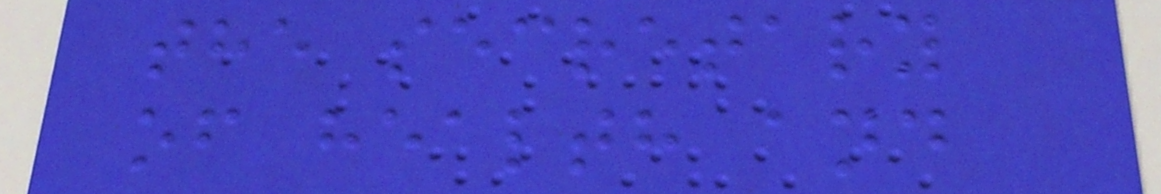the secretary
of health and
